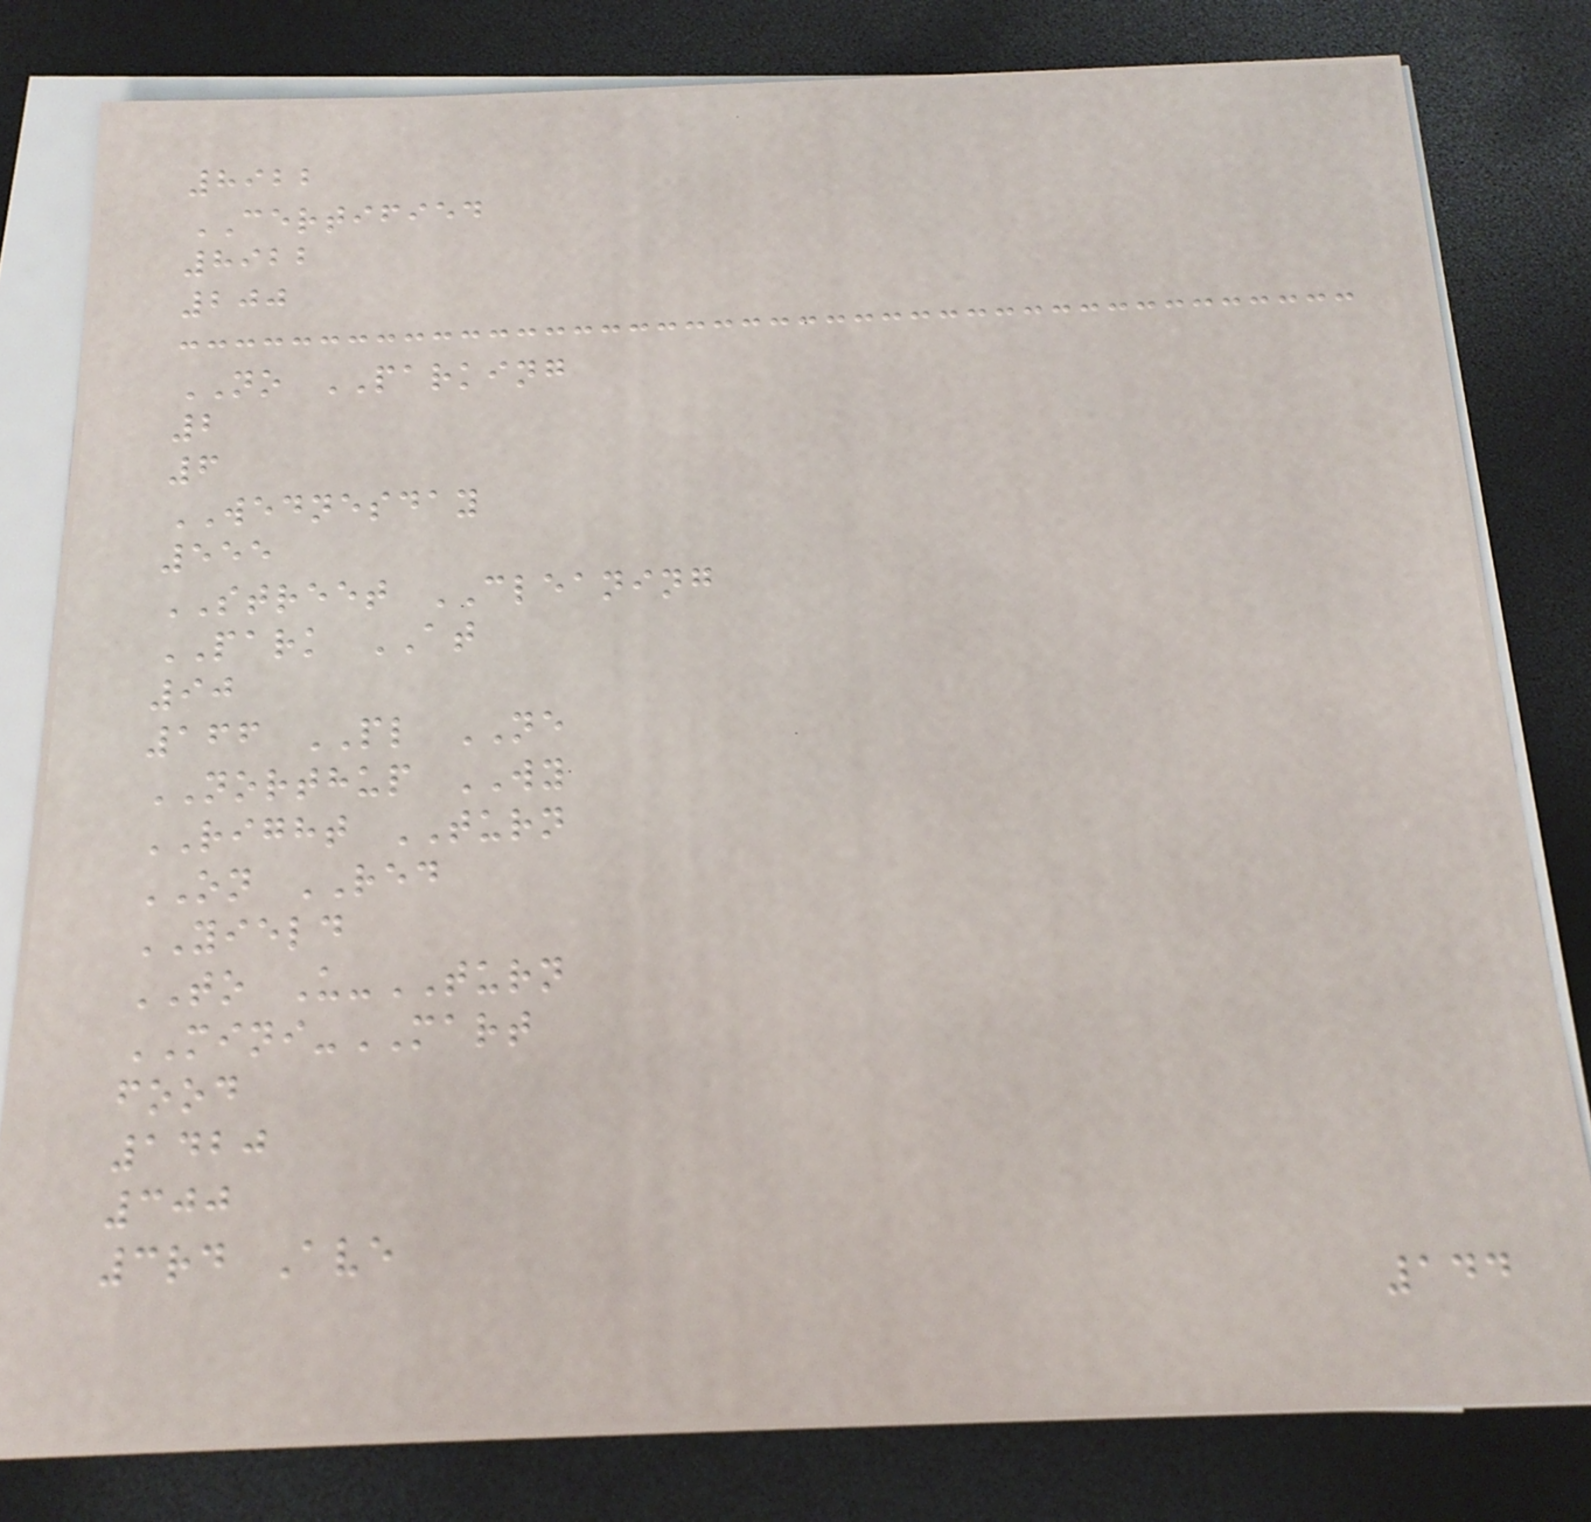8922
CERTIFIED
8922
200
NO PARKING
2
6
WEDNESDAY
555
STREET CLEANING
PARK AT
90
166 PL NE
NORTHUP WY
RIGHT TURN
ON RED
YIELD
TO U-TURN
MINI-MART
food
1420
300
3rd Ave
144
